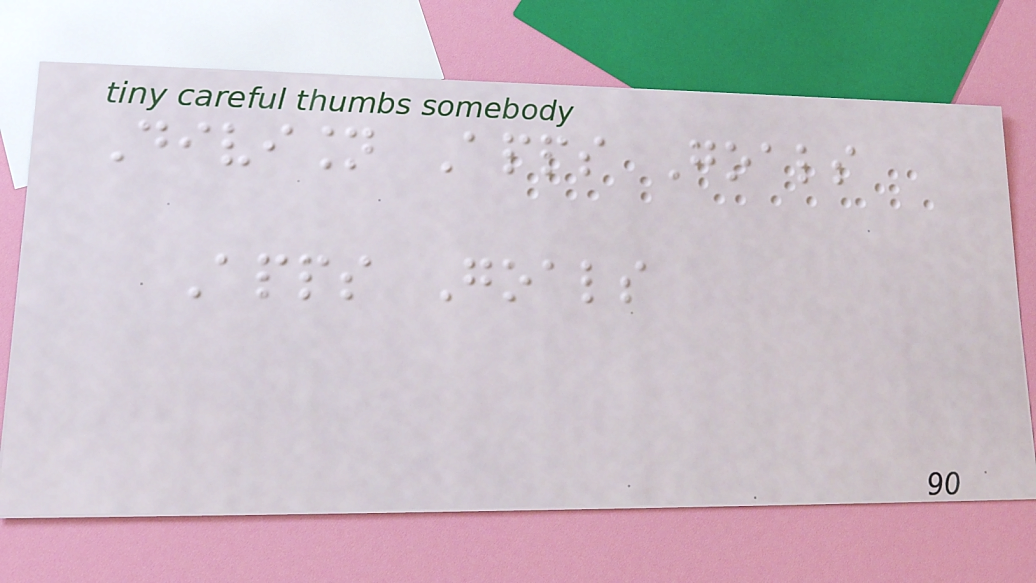Division Apps Goals
Apps Goals
